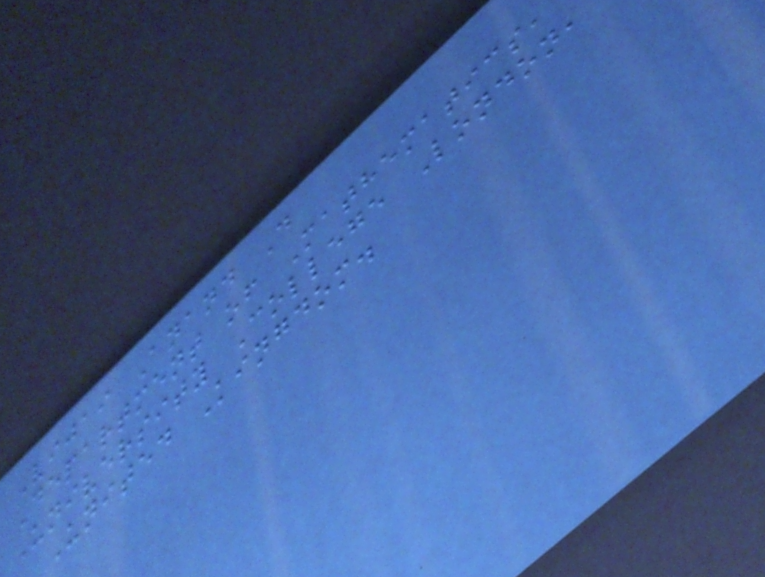Vijai Anand D
Department of Mathematics,
University College London,
United Kingdom.
